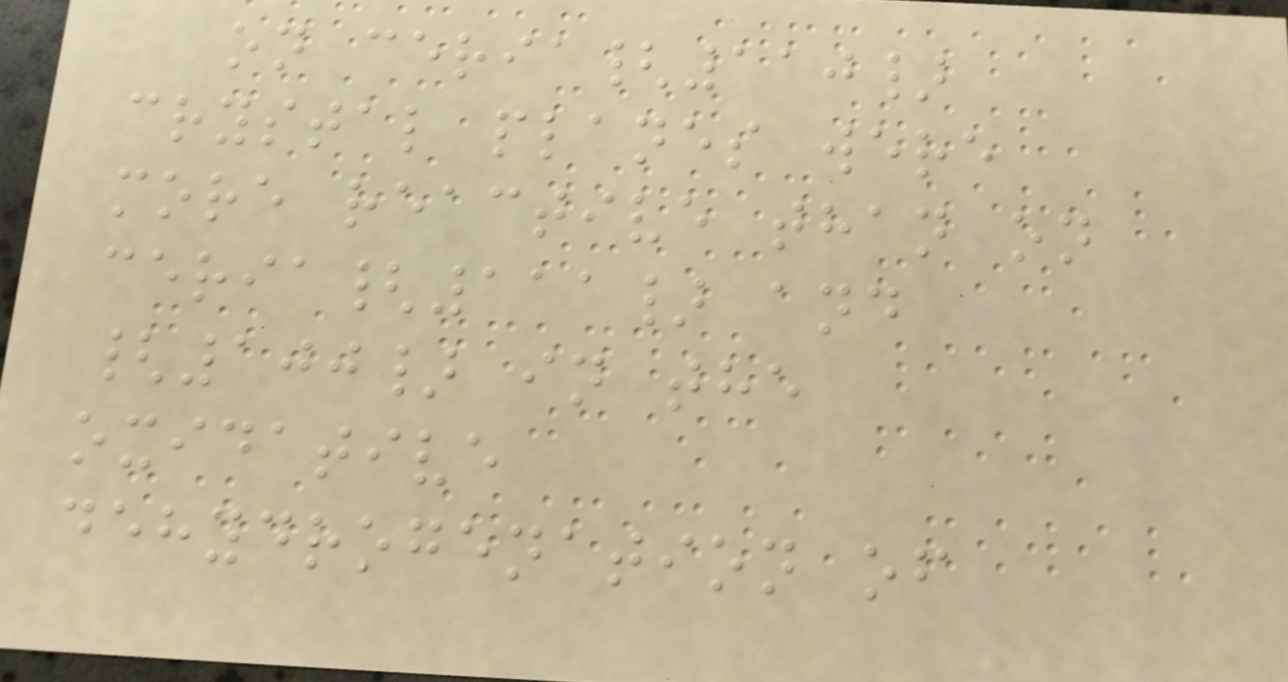on ceria{110}
crystal planes were
more reactive than on
ceria{111} and
{100} in the
oxidative
dehydrogenation of
